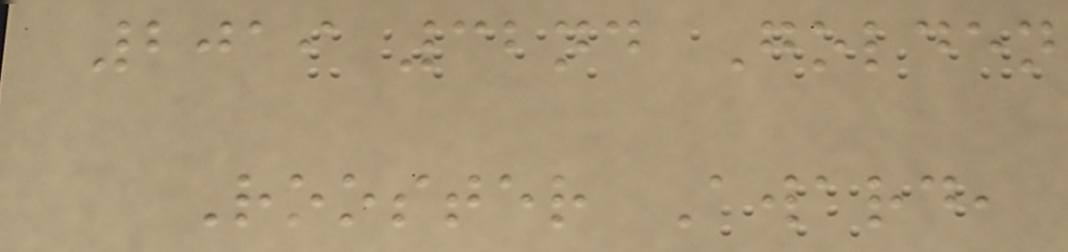2019 32nd Golden
Rooster Award,
